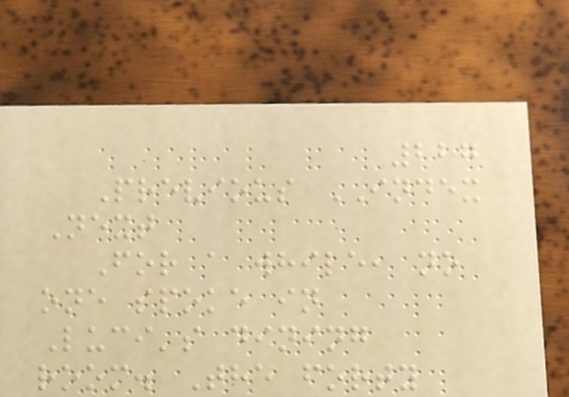227
Previous INDEX
Next
For a while, no
one spoke in
Luci's dining
room. The forty
